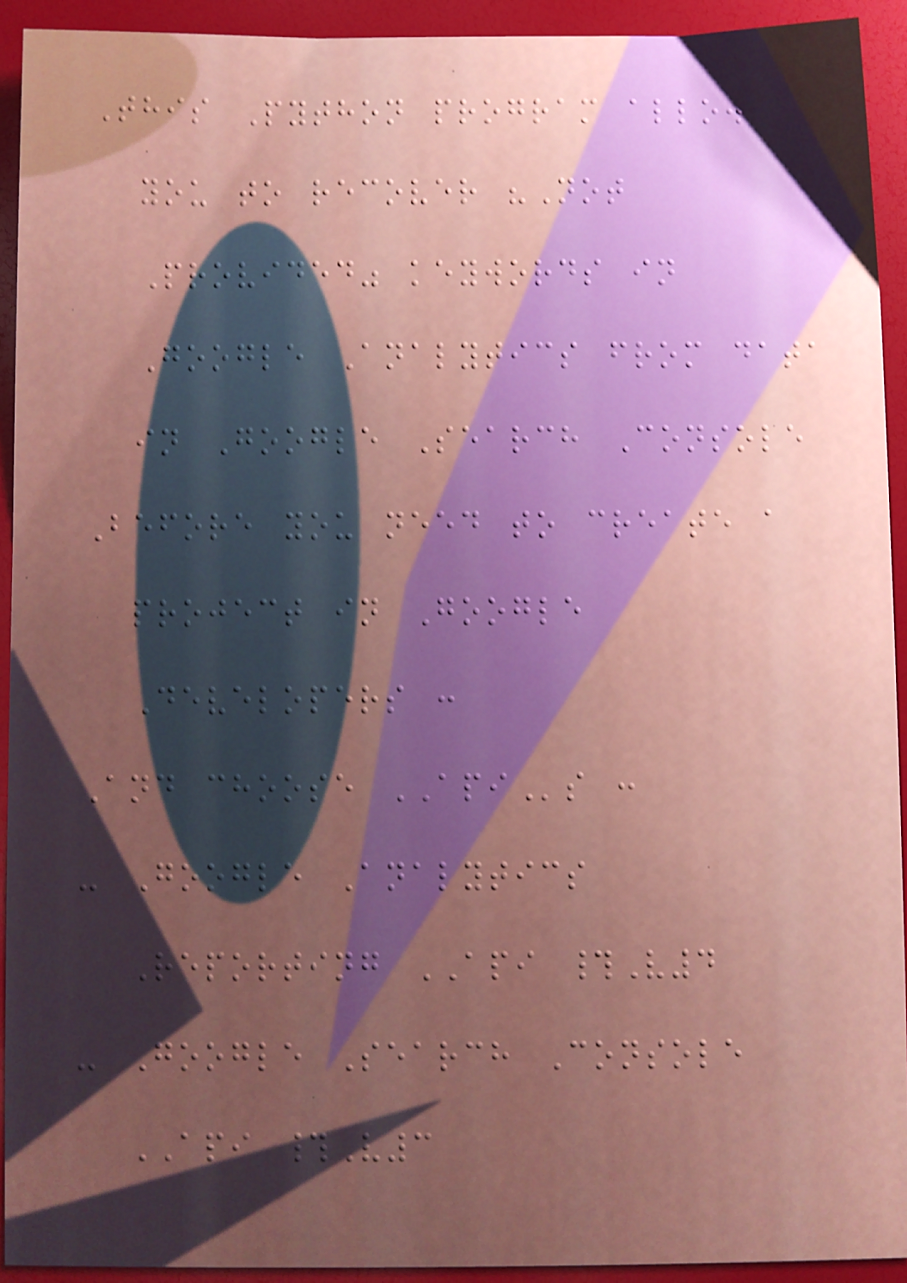This Python program allows
you to recover "Not
Provided" keywords in
Google Analytics from data
in Google Search Console
Before you need to create a
project in Google
Developers :
And choose APIs :
- Google Analytics
Reporting API #V4
- Google Search Console
API #V3
